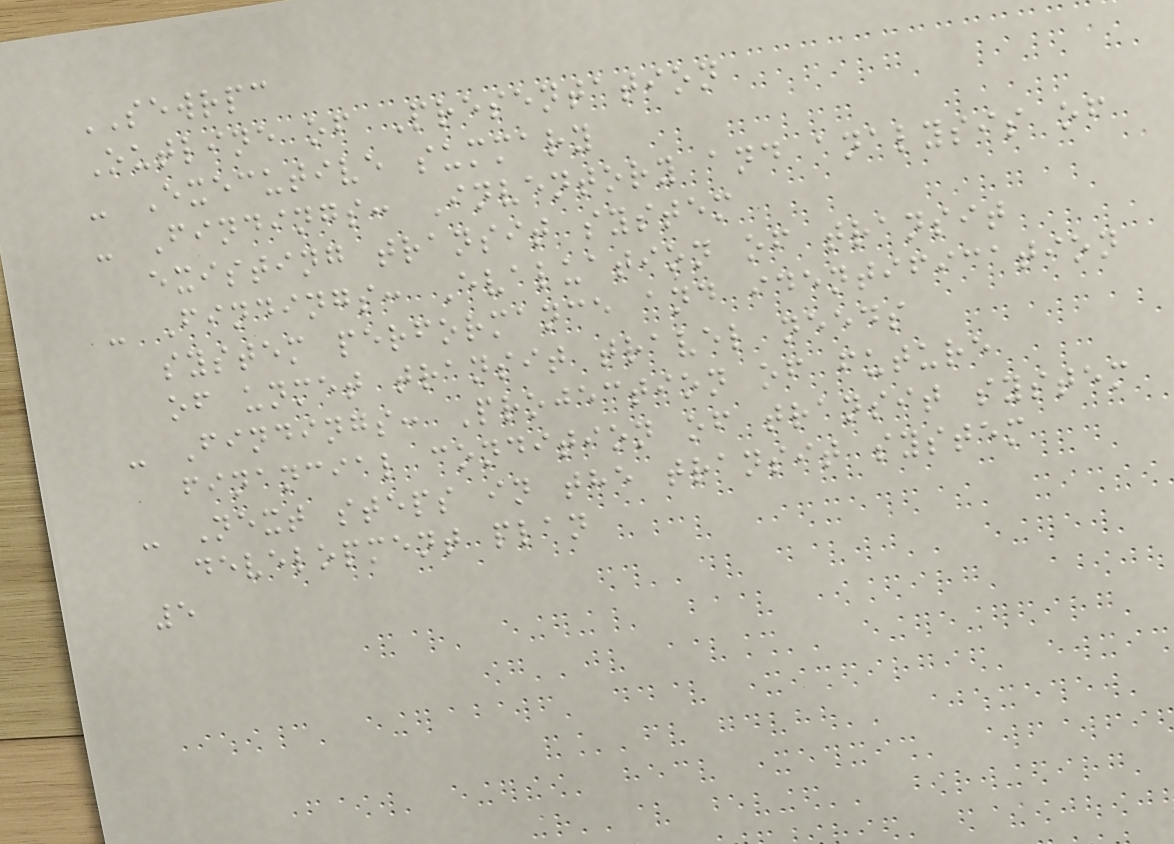SEWRPC
Outline of Presentation
- Executive summary
- Findings: Inventory and analysis of
existing transit system
- Findings: Evaluation of transit
system performance and identification
of unmet transit travel needs
- Findings: Projection of future
financial condition of transit system
- Next steps in the transit system
development plan
5
